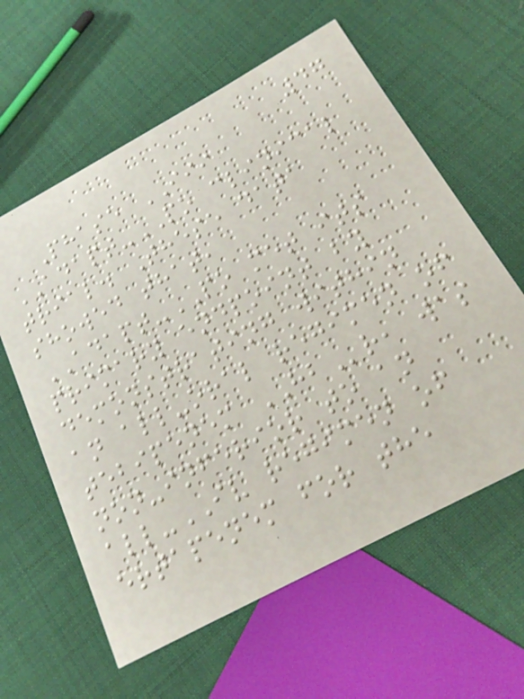47
Phase III
ADAPT-PO clinical
trial. These data
showed that,
ADAPT-PO met its
primary endpoint by
demonstrating within
an all-oral regimen of
tebipenem HBr, was
non-inferior to an
all-IV regimen of
ertapenem for the
